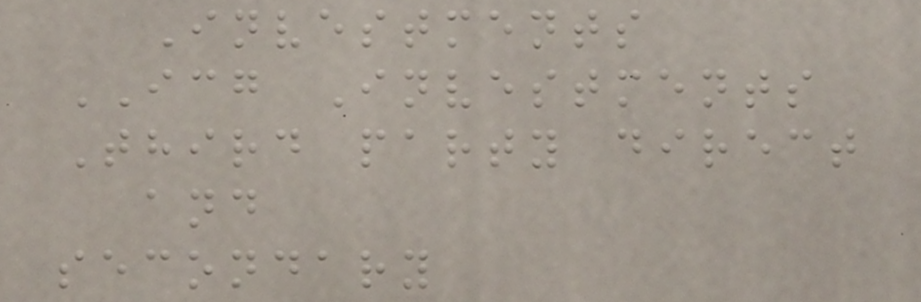Investments
ICG Investments
Third party direct
and
secondary
